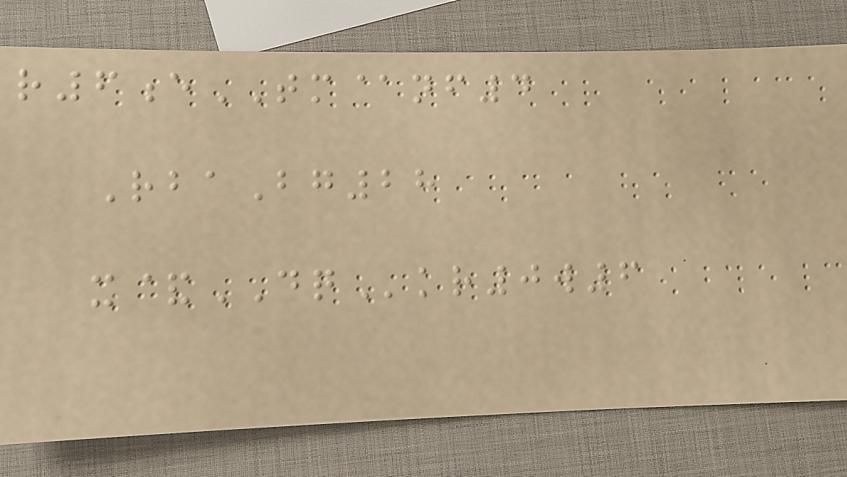r6eTM@nf4
RbaBg28
x&DQkr0w6
